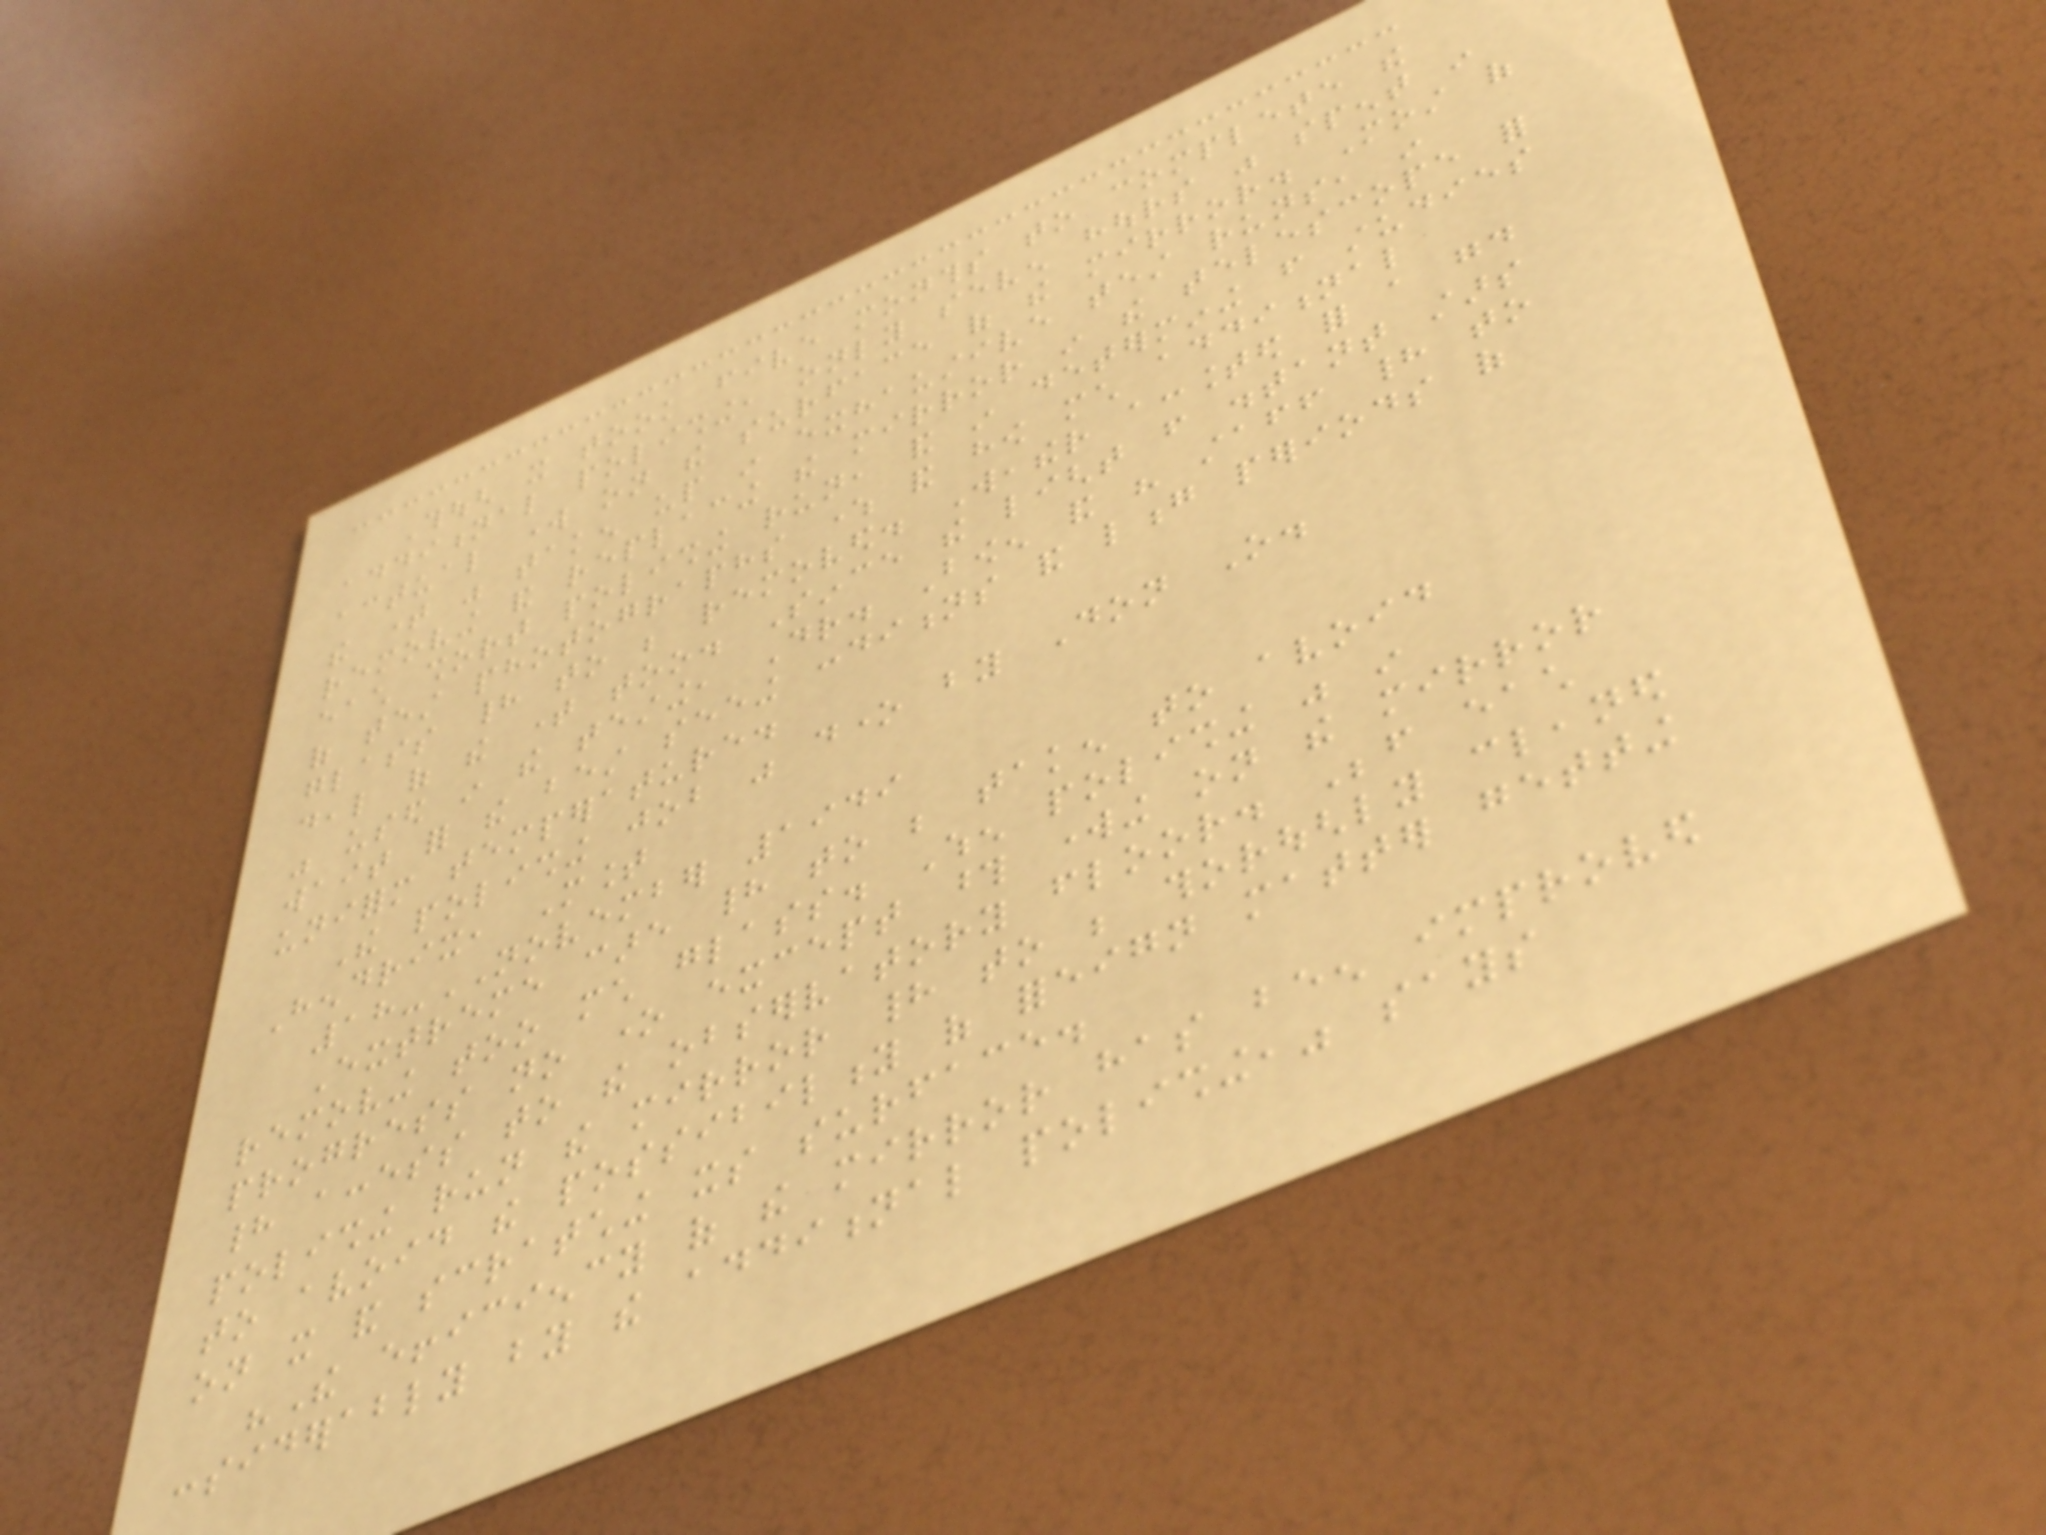Though it took five months to complete the
additional polishing, only seven hours was spent in
actual work on the surface of the mirror. Most of
the time was taken up in exhaustive test runs, in
removing and replacing the mirror in the telescope for
each short polishing run, and in determining from studies
of test photographs where and how much additional
glass had to be removed. Weather accounted for a good
deal of the time too. Since the light from distant stars
was used in the testing, Dr. Bowen and his staff had to
wait for the best seeing conditions and long periods of
uniform temperature.
The polishing job was done by Don O.
Hendrix, Mount
18-NOVEMBER 1949
Extreme care had to be taken to avoid
removing too much glass. When polishing was in
progress no one except those working on the mirror
had access to the observatory floor. Before each
polishing run the mirror had to be thoroughly cleaned
to avoid the possibility of foreign matter getting
on it and scratching its surface.
"The efficiency of the mirror has been improved
considerably by the additional polishing," says
